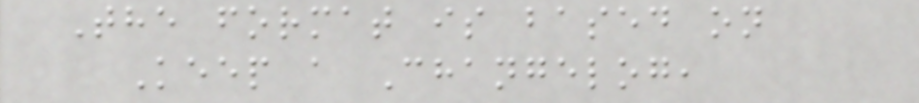The format is based on
Keep a Changelog,
